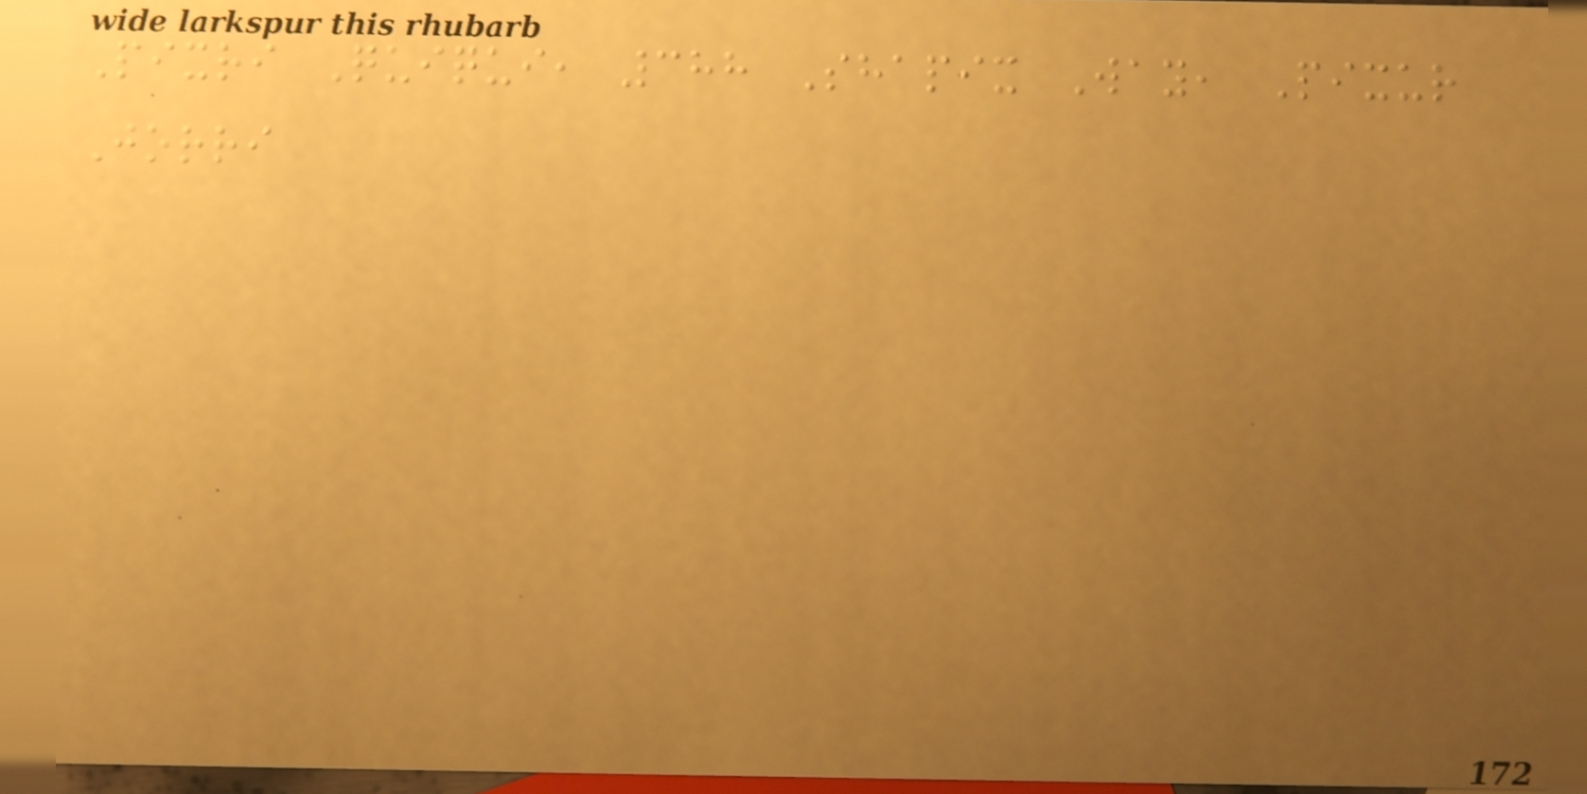Pixri Quiqui, 388 Shapix Way, Pixur
Jorri
